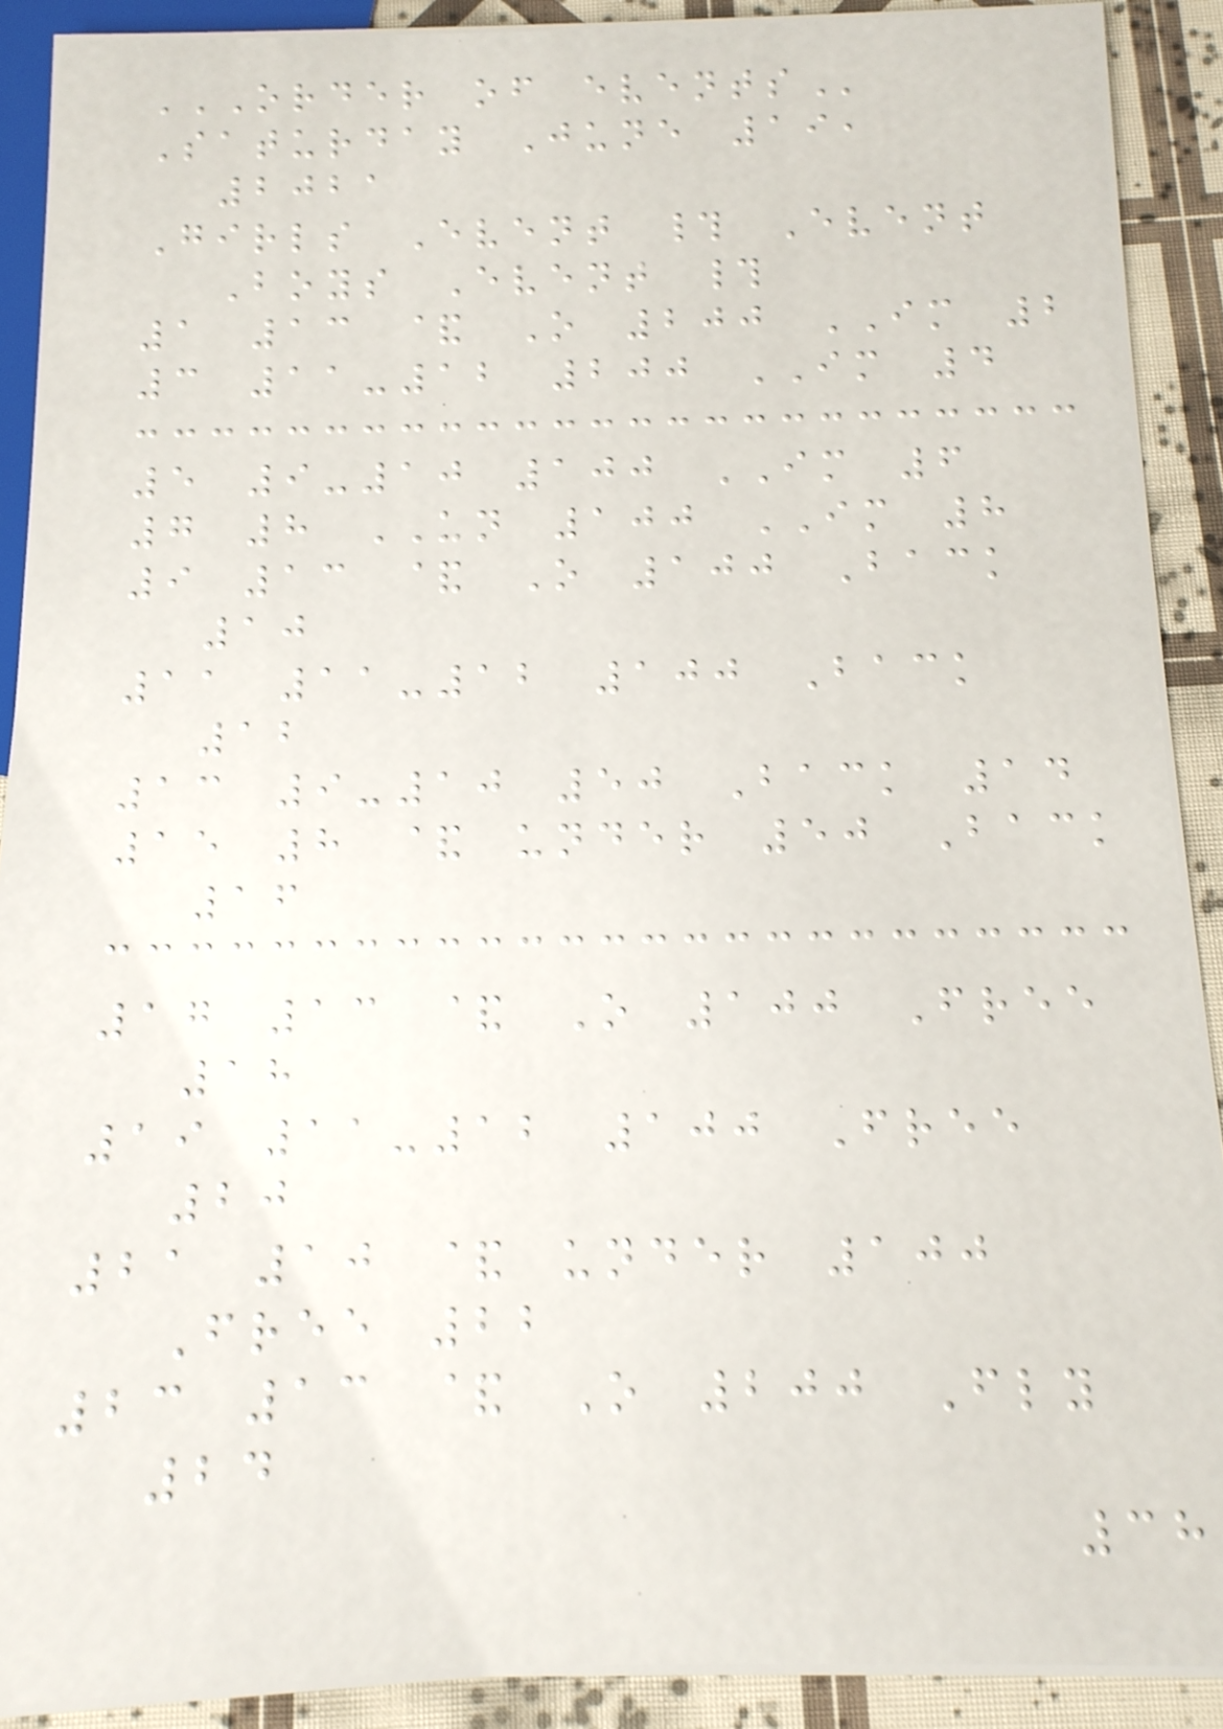ORDER OF EVENTS
Saturday June 19,
2021
Girls Event # Event
Boys Event #
1 13 & O 200 IM 2
3 11-12 200 IM 4
5 9-10 100 IM 6
7 8 UN 100 IM 8
9 13 & O 100 Back
10
11 11-12 100 Back
12
13 9-10 50 Back 14
15 8 & under 50 Back
16
17 13 & O 100 Free
18
19 11-12 100 Free
20
21 10 & under 100
Free 22
23 13 & O 200 Fly
24
38
